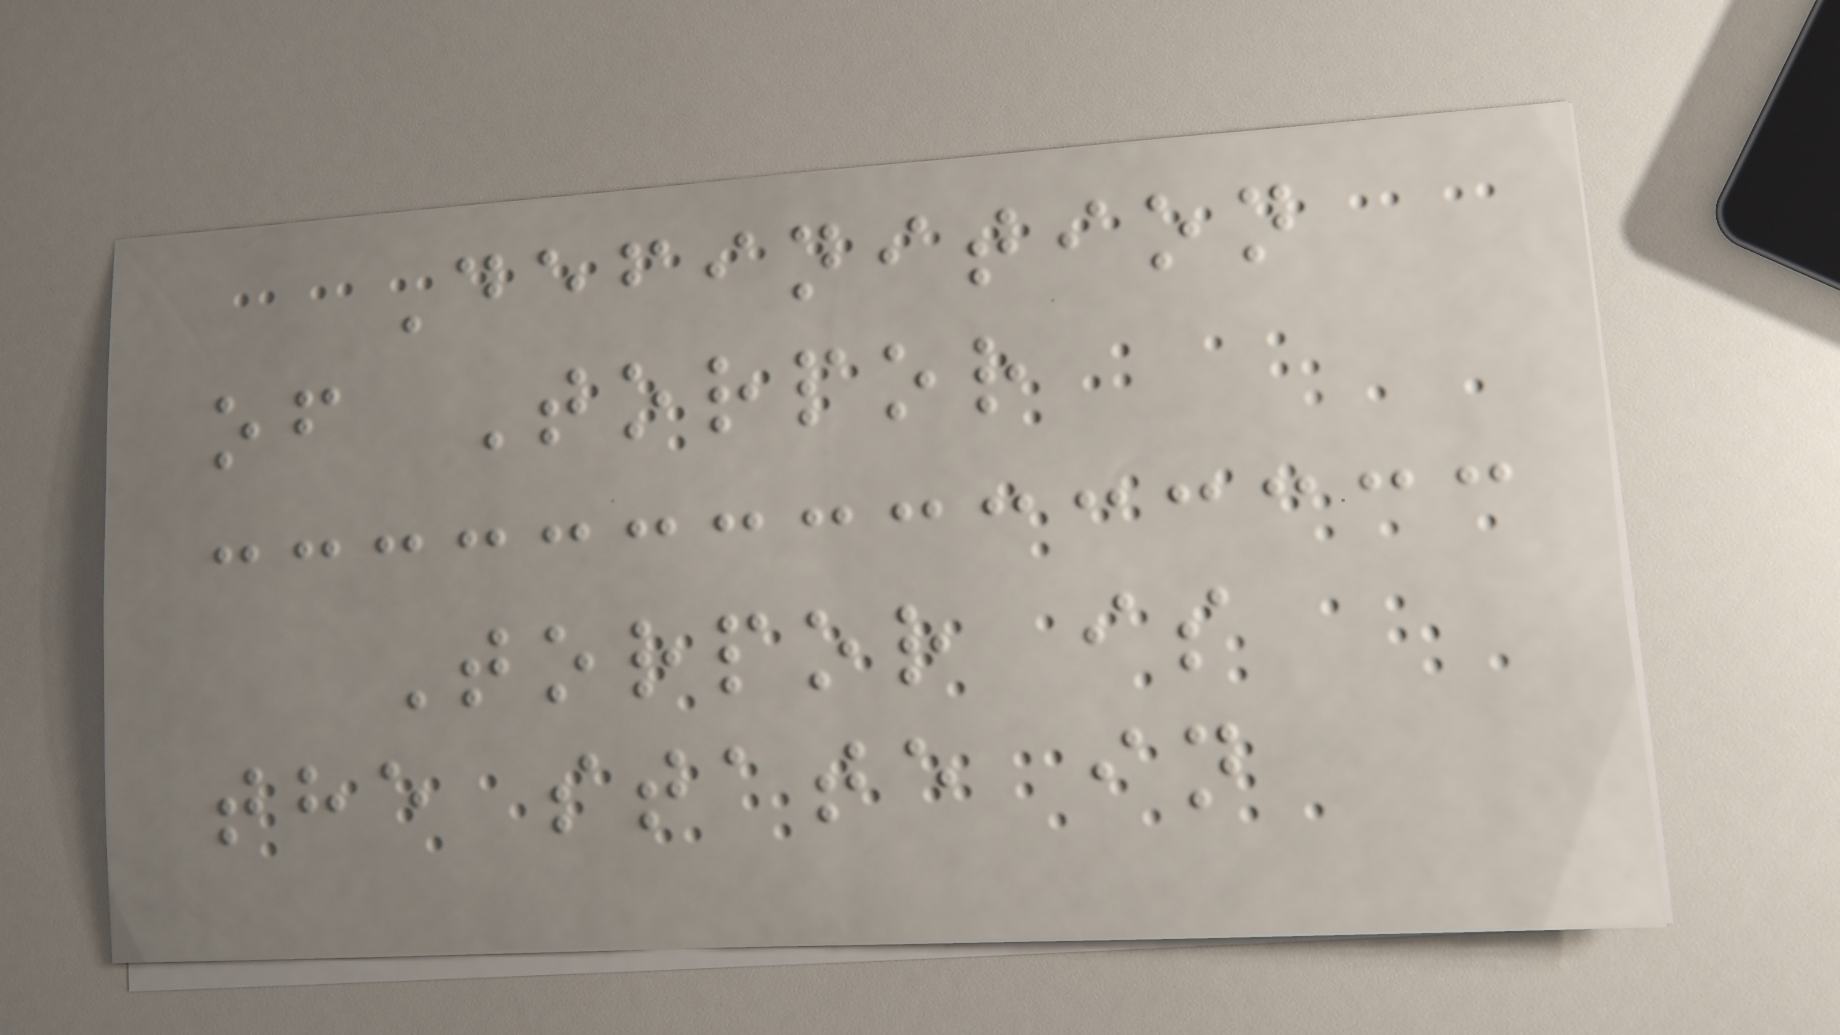Definition
of Torpor
Torpor is
the state in
